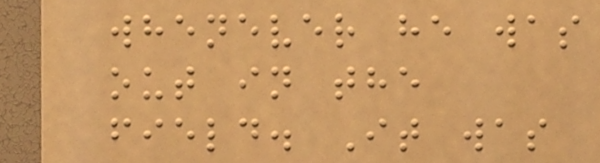whenever he was
out in the
field. It was
